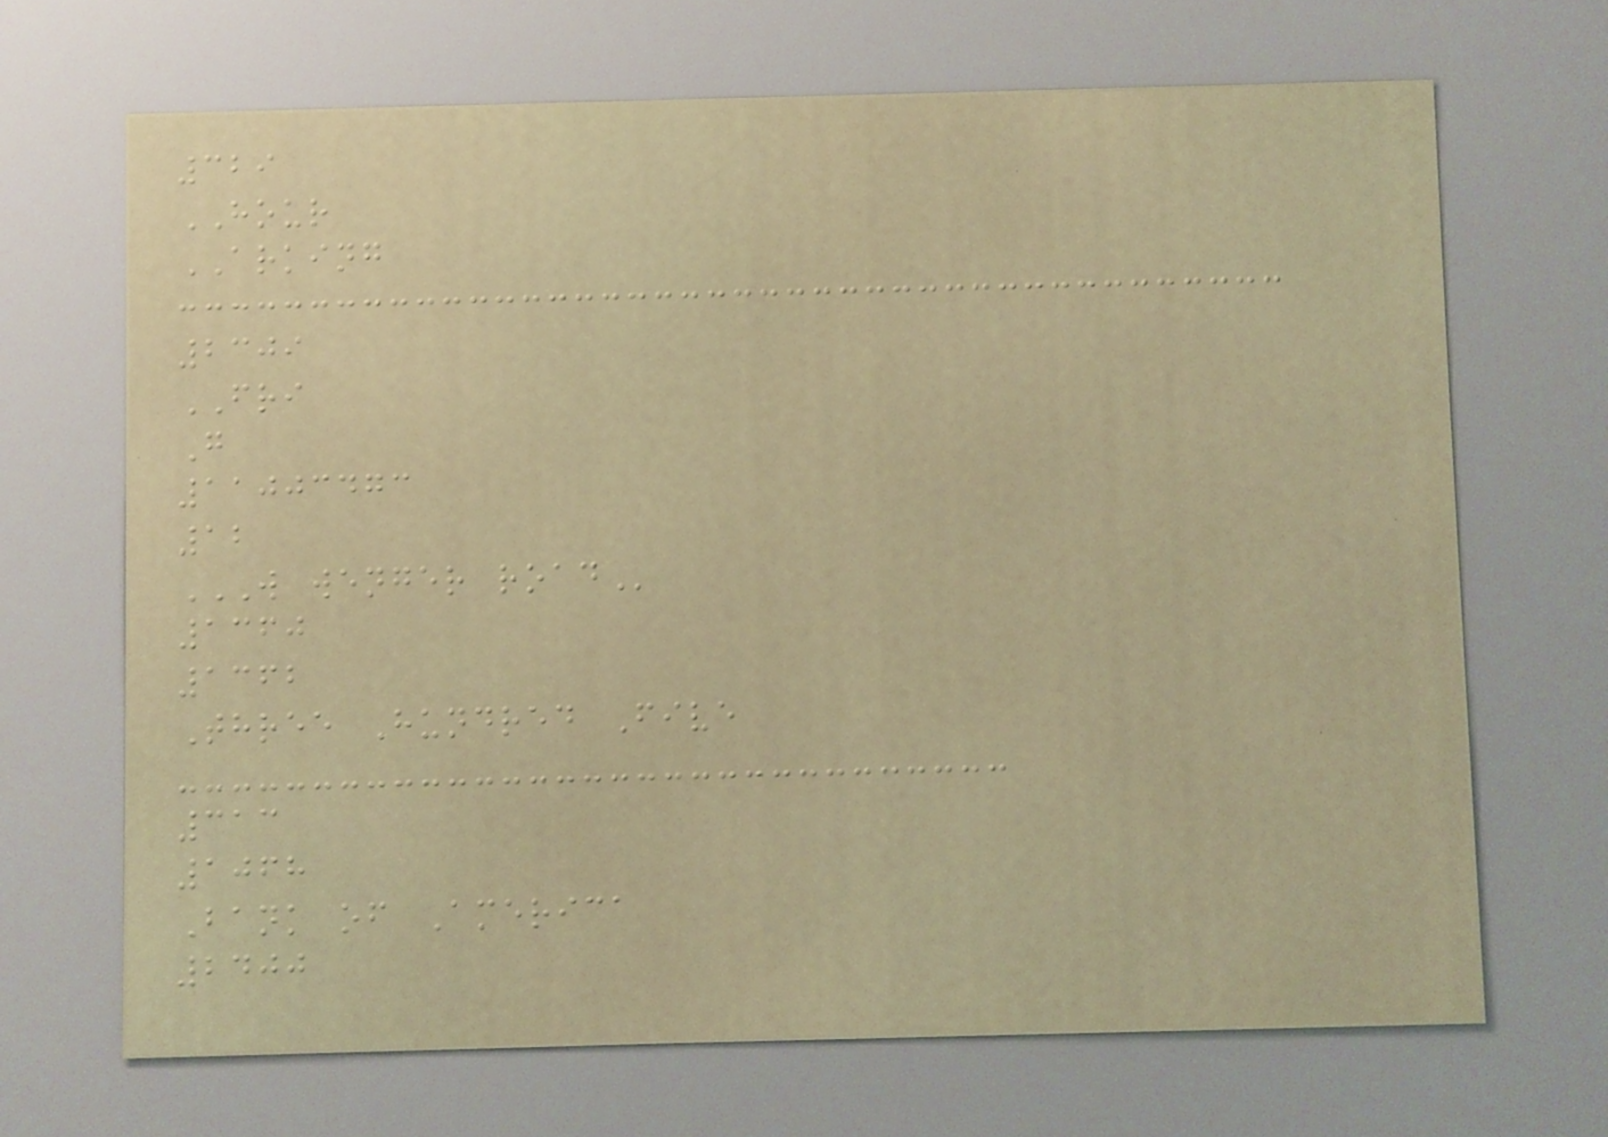329
HOUR
ARKING
2309
FRI
G
11003473
12
W WENGER ROAD
1360
1362
Three Hundred Five
313
1068
Bank of America
2400
